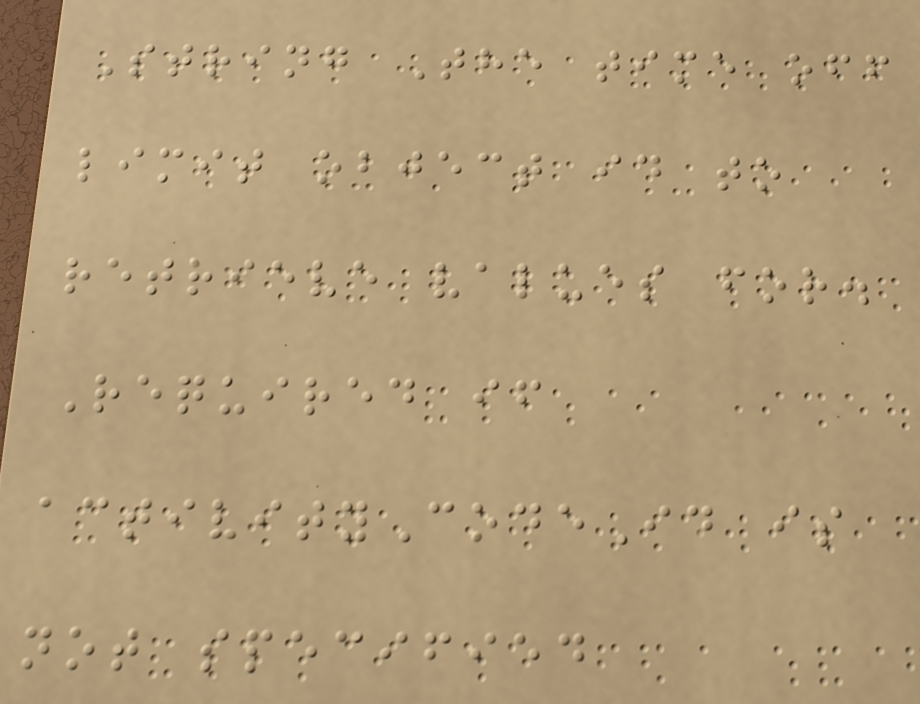String The time off
limit object id to
retrieve values for.
Required if
activityCodeId is
not specified
